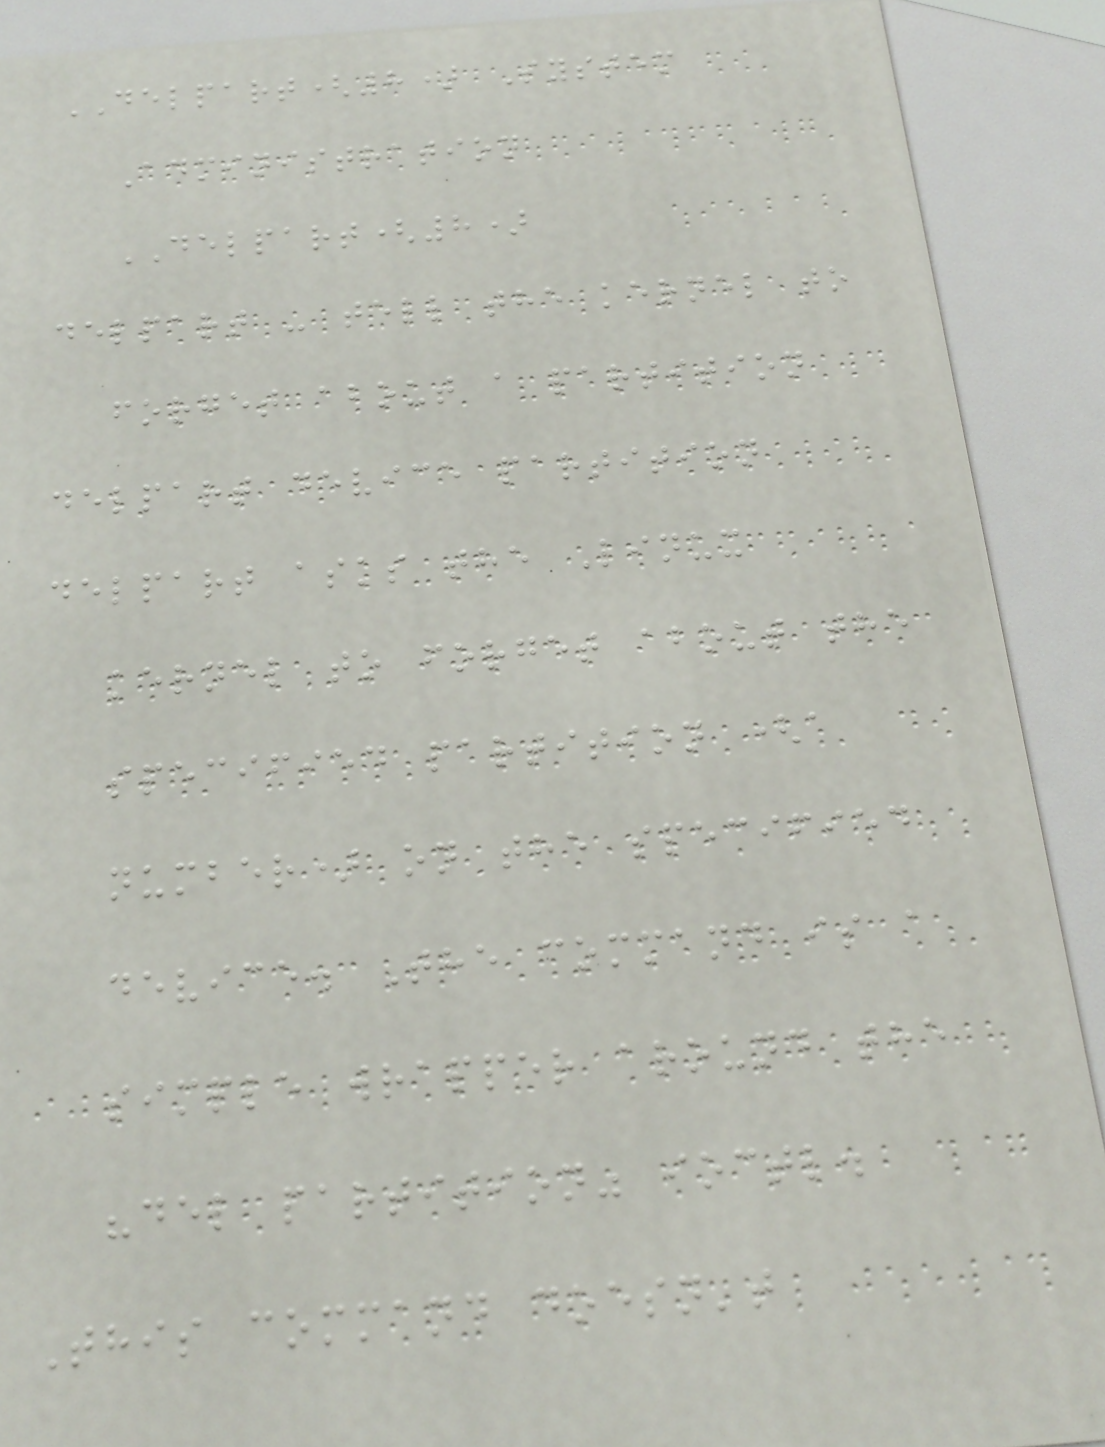DELPART(8) System
Administration
DELPART(8)
delpart - tell the kernel to
forget about a partition
delpart device partition
delpart asks the Linux
kernel to forget about the
specified partition (a
number) on the specified
device. The command is a
simple wrapper around the
"del partition" ioctl.
This command doesn't
